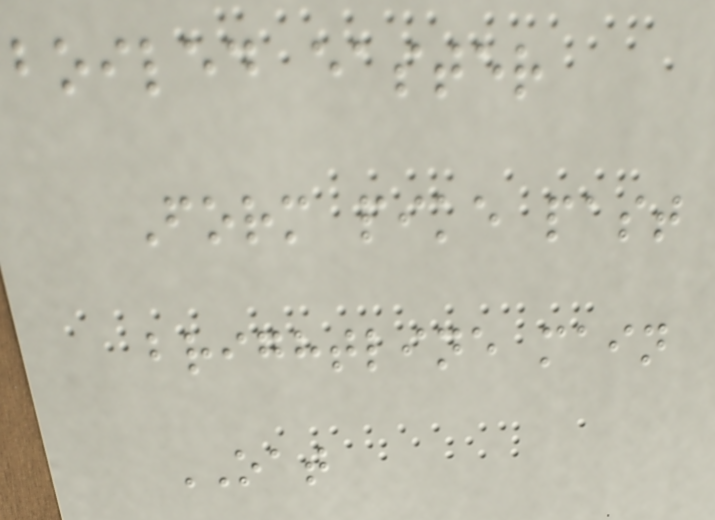boiled easter
Form pike past
brightline main
OAT
